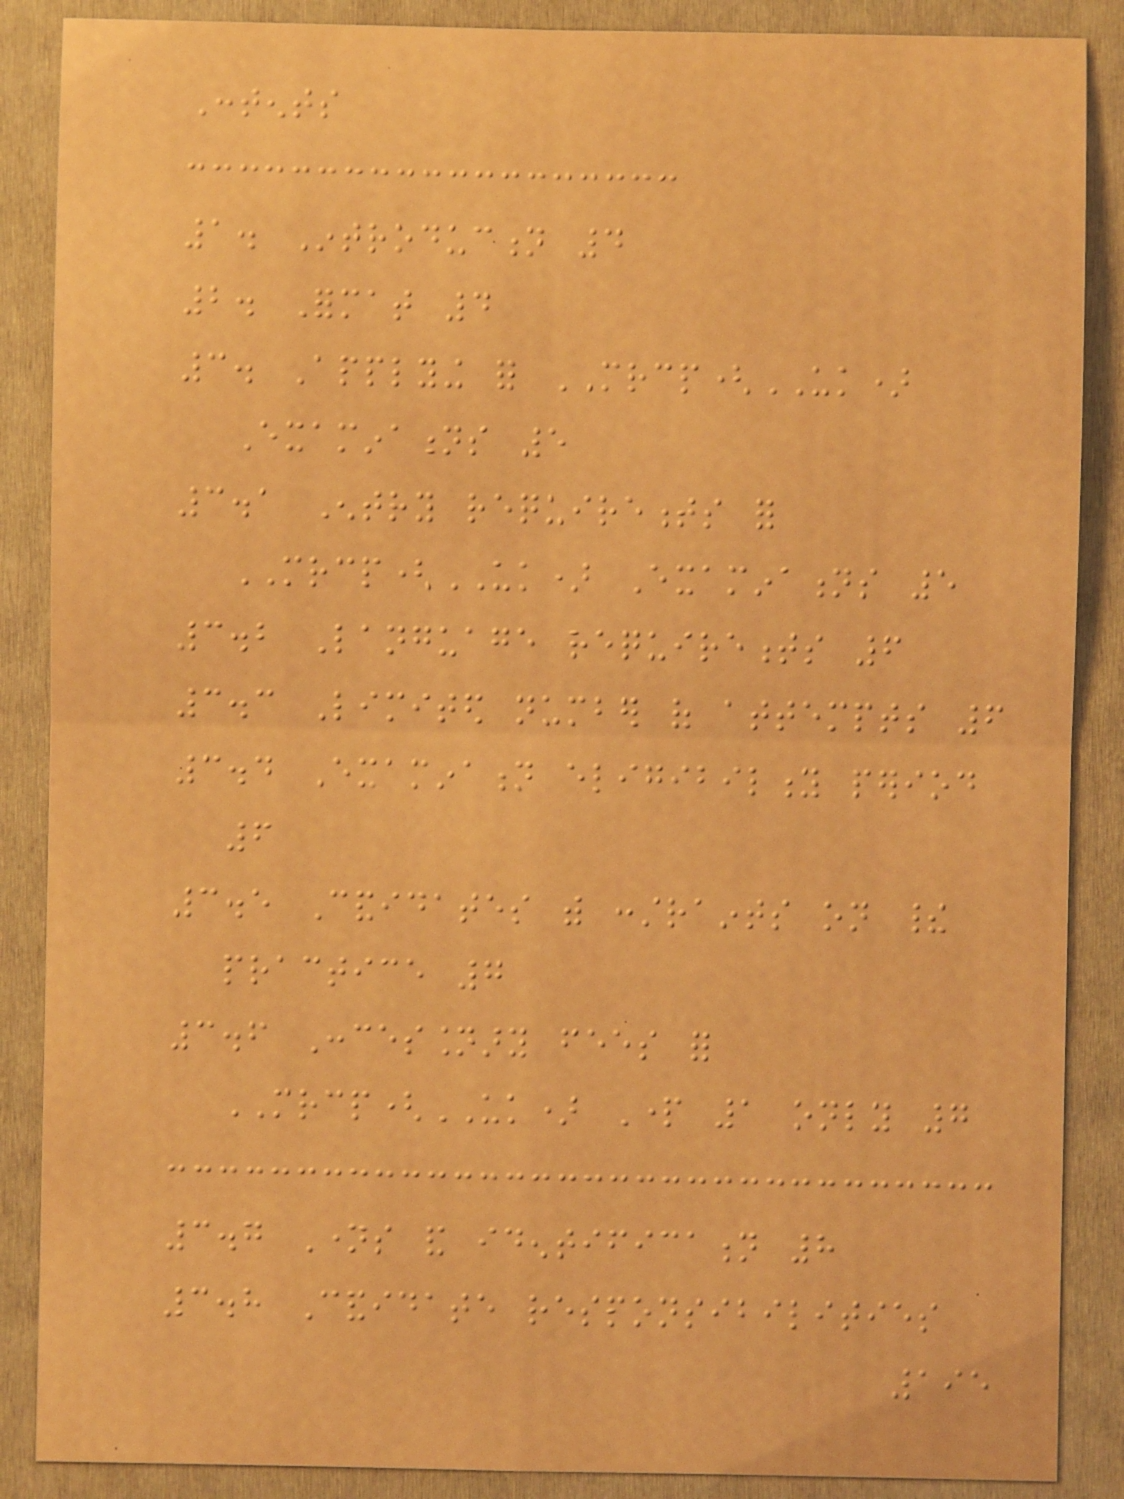Contents
1. Introduction 4
2. Format 4
3. Applying for MRCP(UK)
Examinations 5
3.1 Entry requirements for
MRCP(UK) Examinations 5
3.2 Language requirements 6
3.3 Limited number of attempts 6
3.4 Examination eligibility period
6
3.5 Candidates with constraints on their
practice 7
3.6 Concessionary fees for
MRCP(UK) Part 1 only 7
3.7 Names and identification 8
3.8 Candidate responsibilities
195
